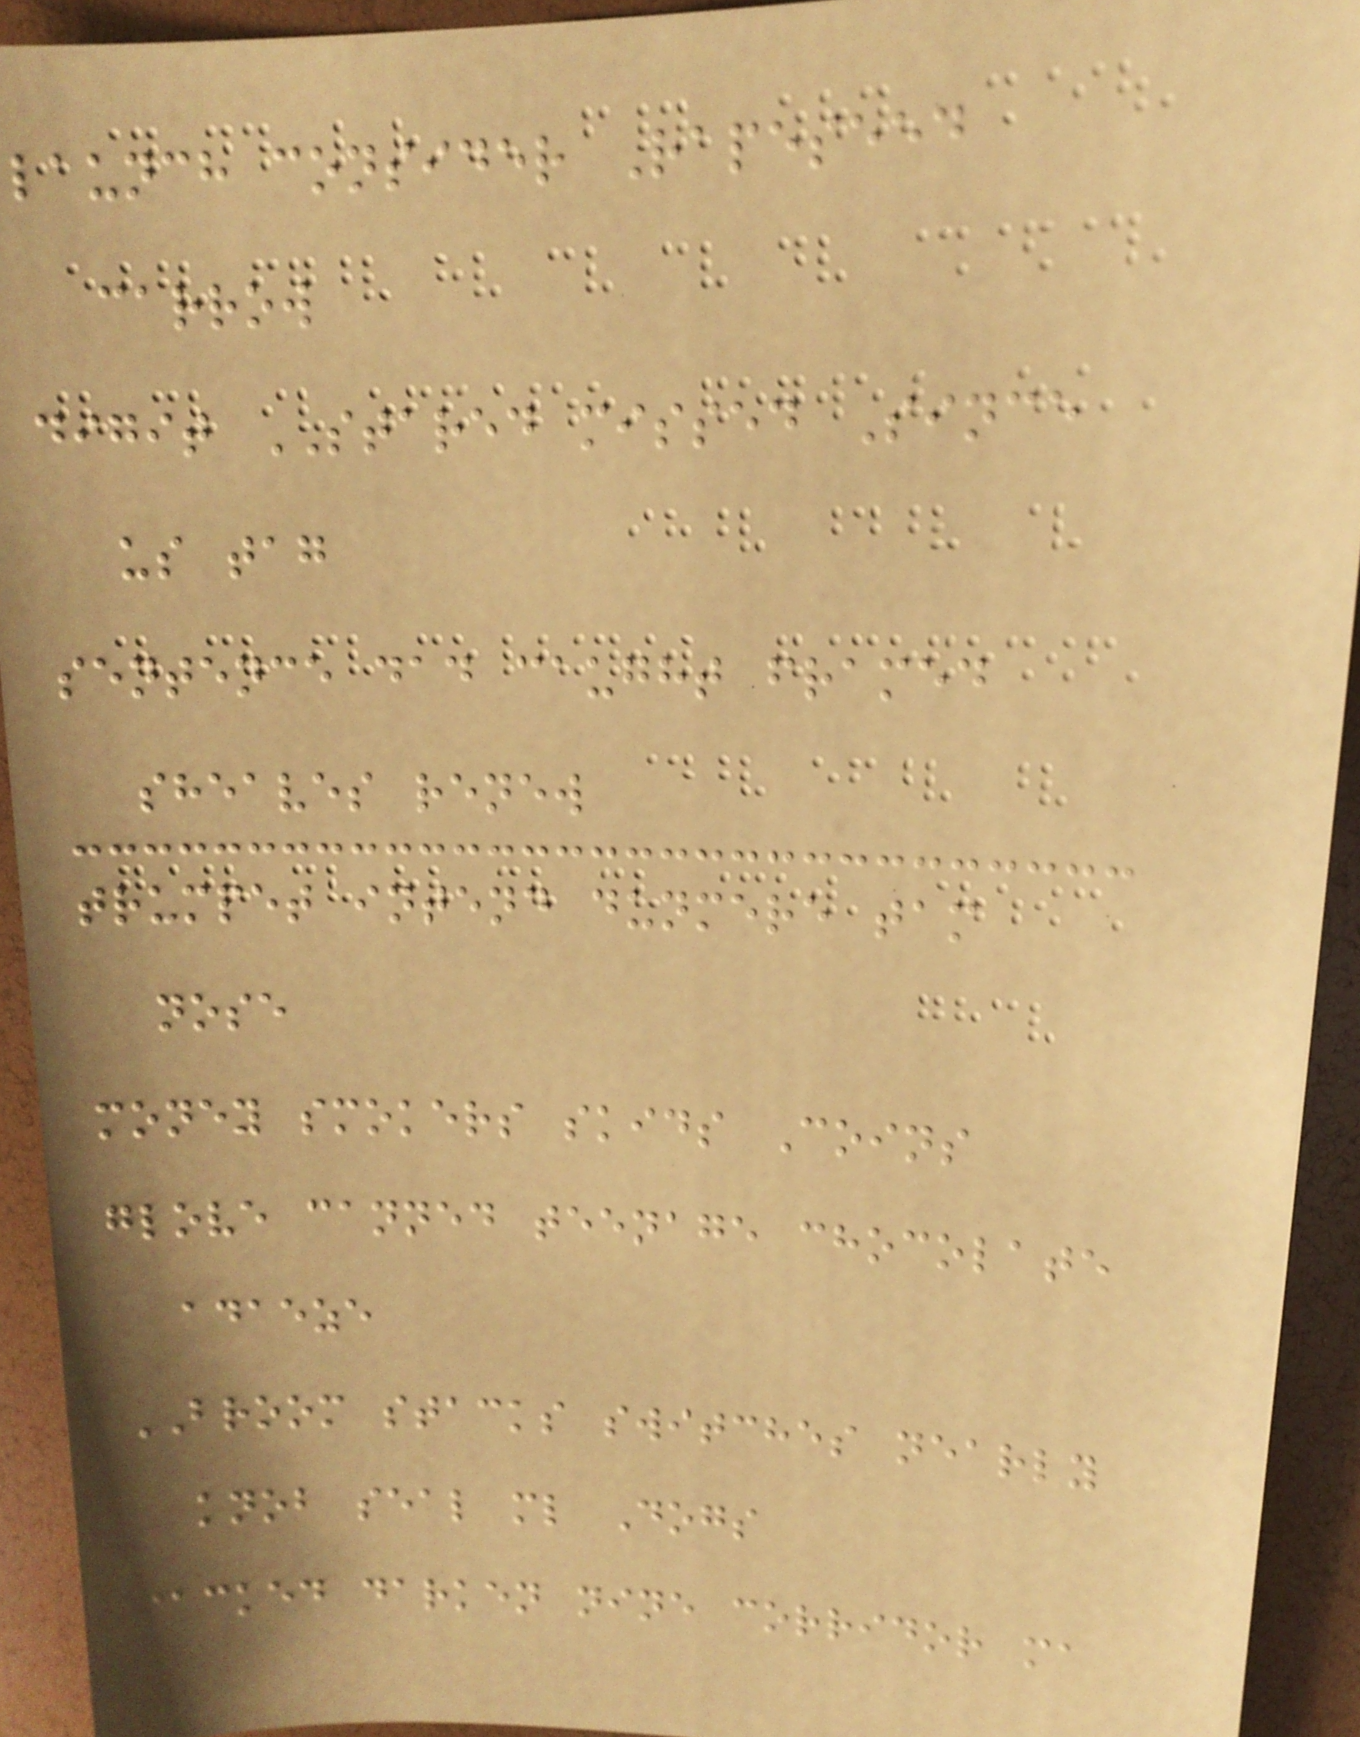launch consider Rapeseed
carrow
digit STARED missed Since
us tag
sentence dad caught framed
sheaves renew
trumpet intend dunmere tam
nose
money smokers skids Coins
glove canned teenage chocolate
adaeze
BROOM stacks switches nearly
knob seal ml Dogs
packed darken nine corridor ma
